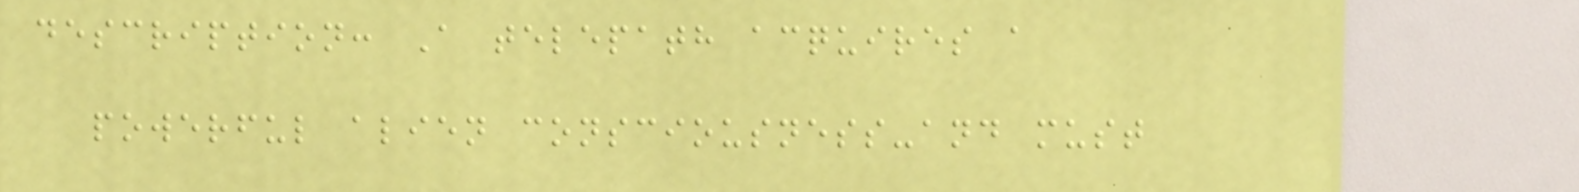description: A telepath acquires a
powerful alien consciousness-and must
